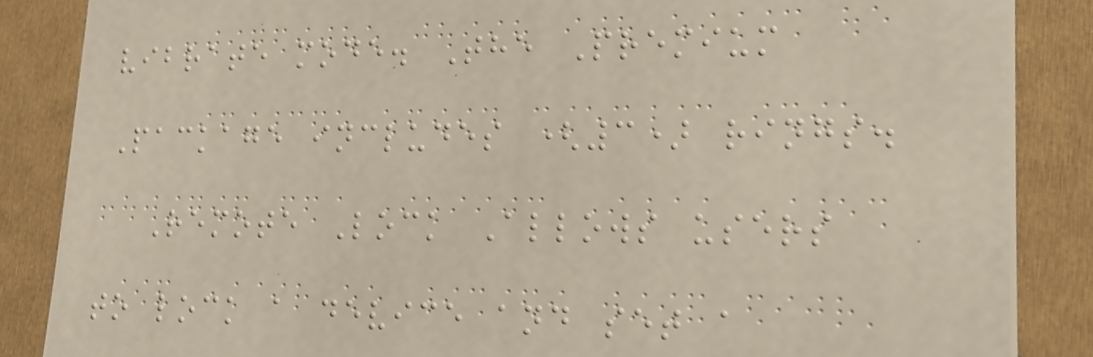vibrate mode. The Premium
Package includes (3) rings.
Remote Lock Allows users
to lock a device and set a
